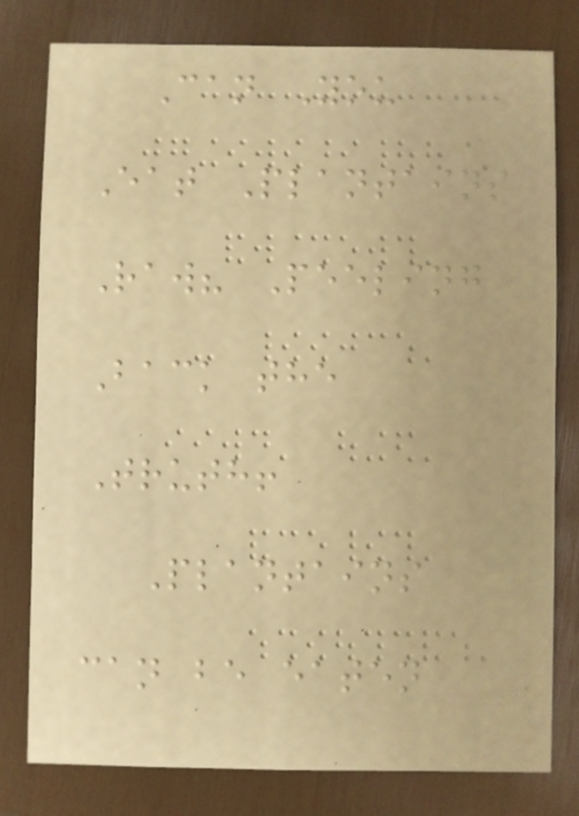Can You
Eat Plantains
Raw? Peeling
Back the
Truth!
Plantains
can be eaten
